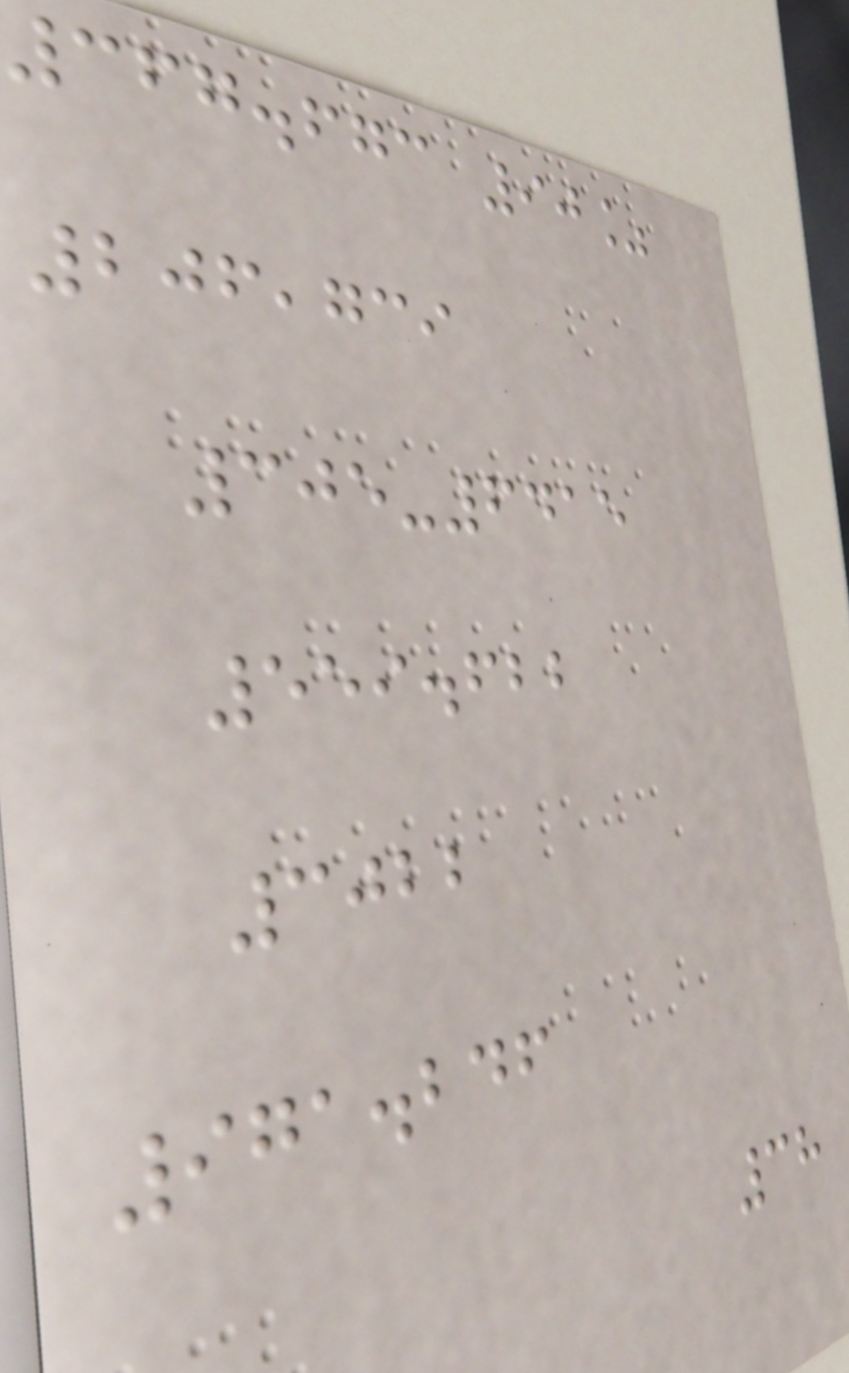367.673 90%
206,739
305-6415
559.622
3022
971.246
38
